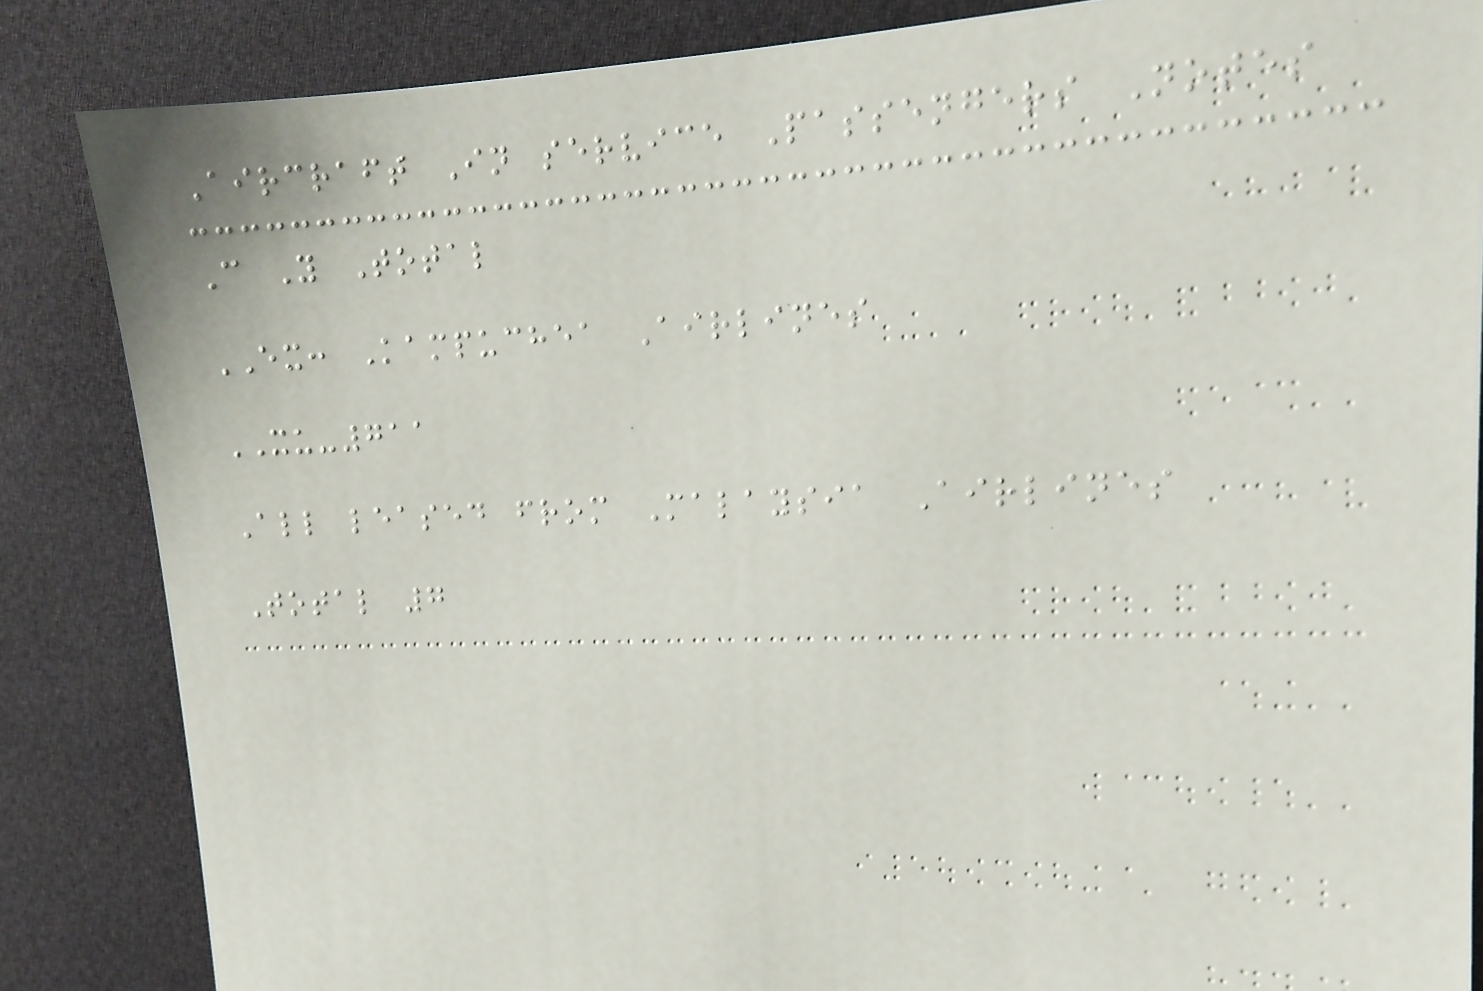Aircraft In service Passengers Notes
C Y Total
EX: Kampuchea Airlines
XU-711
All leased from Malaysia Airlines
Total 7
